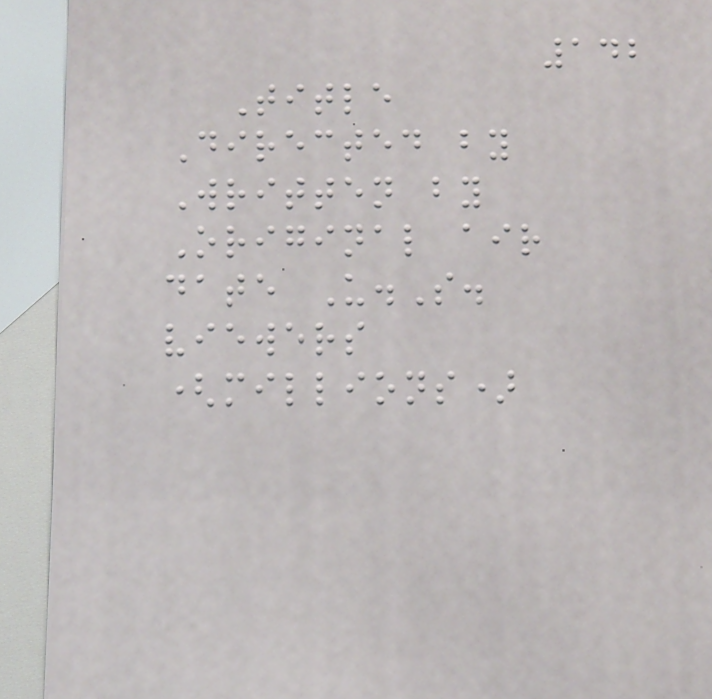142
Title
Directed by
Written by
Original air
date U.S.
viewers
(millions)
